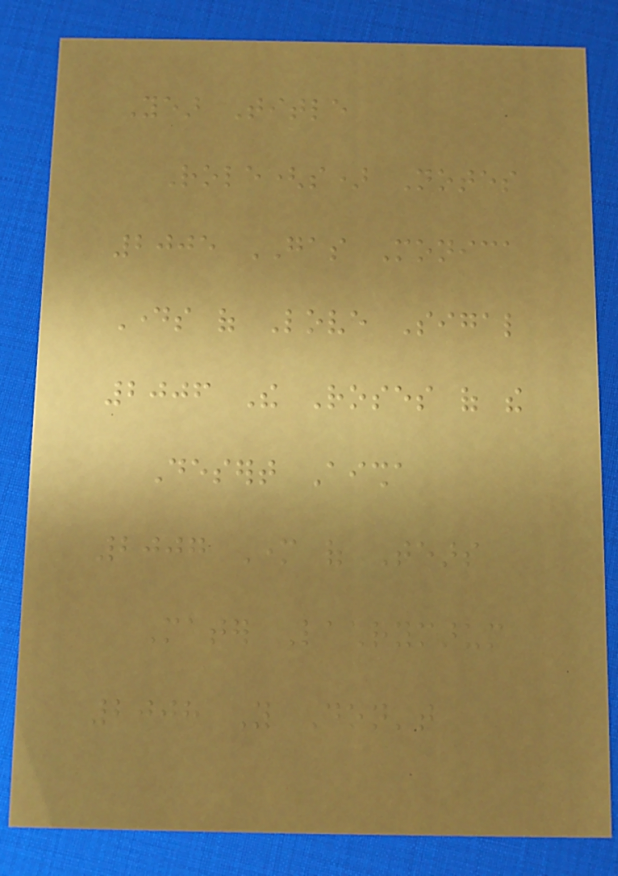Year Title
Role(s) Notes
2005 GAS Monica
Days of Love Sigal
2006 The Roses of the
Desert Aisha
2007 Mother of Tears
Mater Lachrymarum
2008 You Don't
